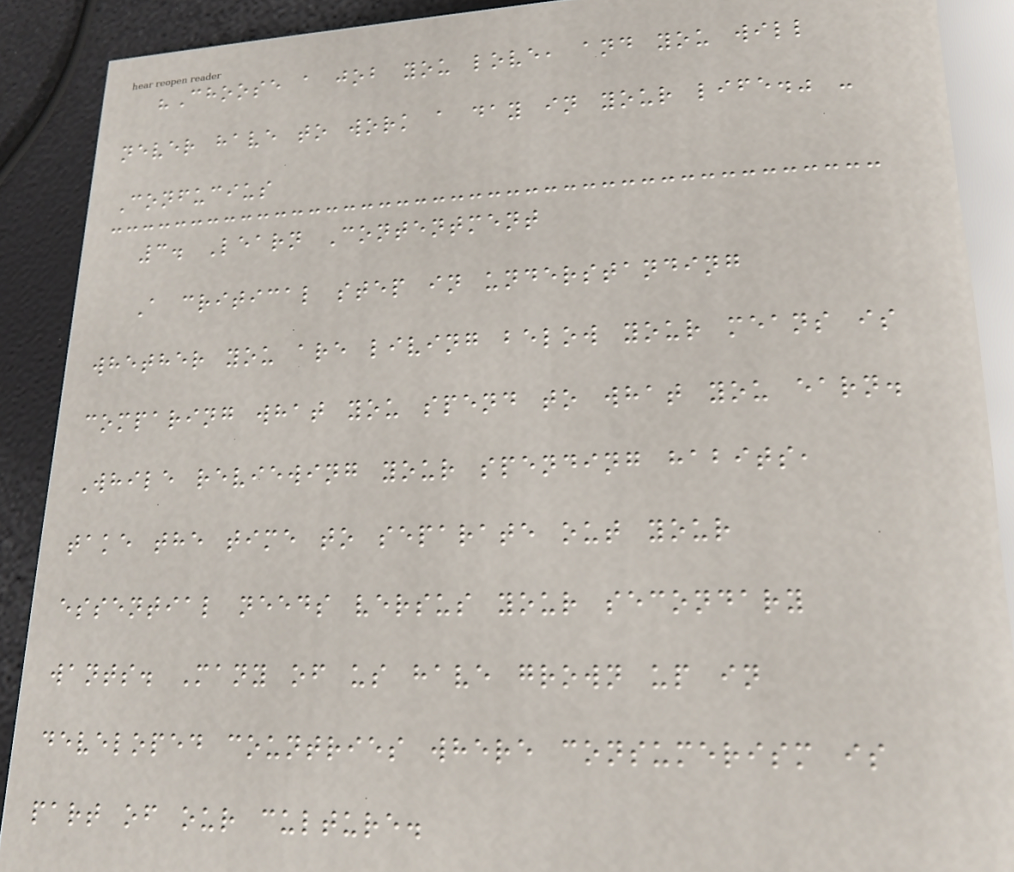"Choose a job you love, and you will
never have to work a day in your life." -
Confucius
3. Learn Contentment
A critical step in understanding
whether you are living below your means is
comparing what you spend to what you earn.
While reviewing your spending habits,
take the time to separate out your
essential needs versus your secondary
wants. Many of us have grown up in
developed countries where consumerism is
part of our culture.
